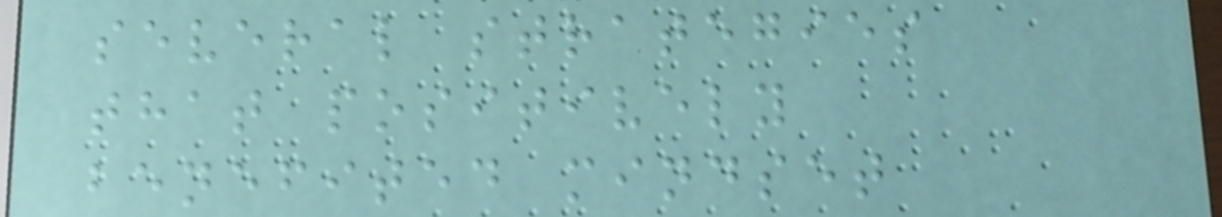several strategies
that positively
benefited mindset
